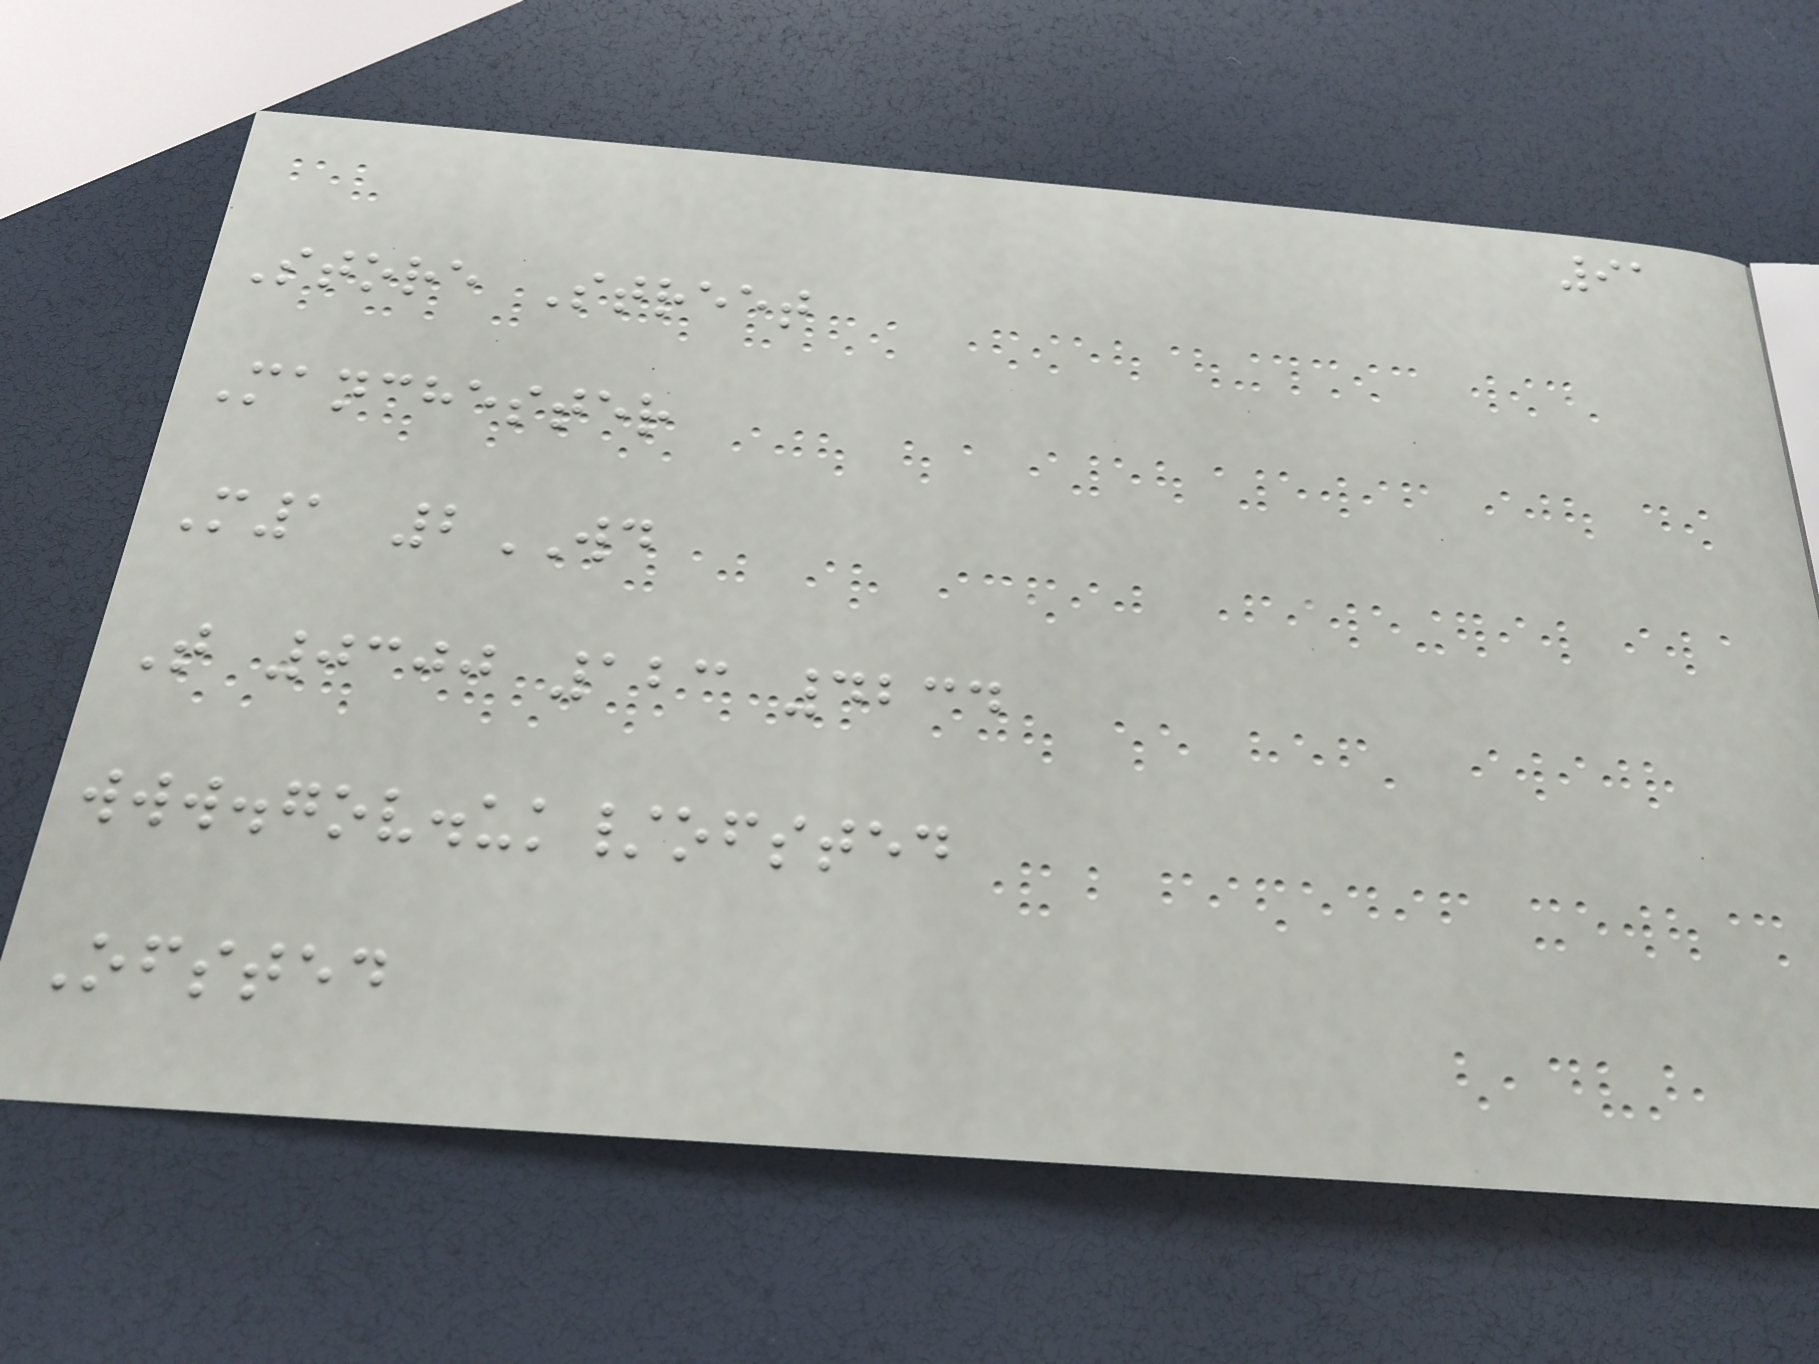91
Store Street
Manchester
M1 2WD
T 0300 123 4234
www.gov.uk/ofsted
Ofsted
